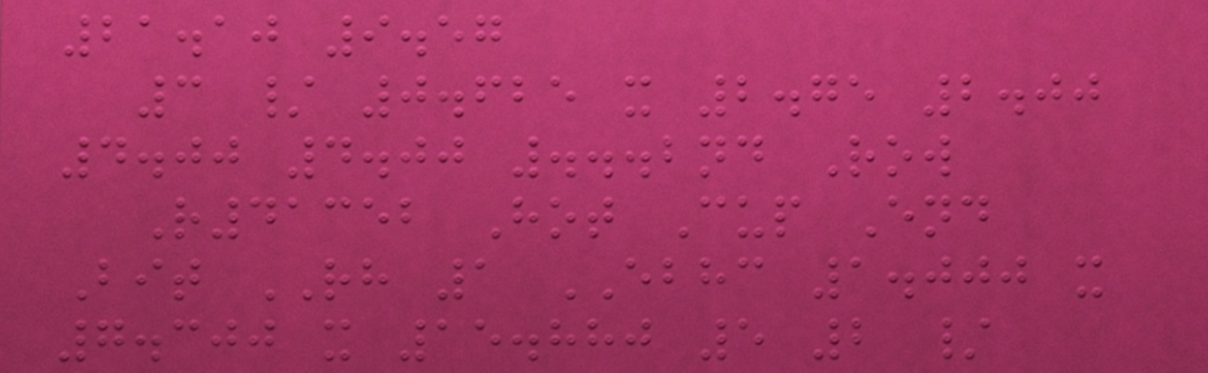21.10 9.57
3 / 0.625 x 2.75 2.00
4.00 4.00 ...2nd Row
R41352 Hot Cup End
Bit RH 1 EBHC 1.000 x
7.300 x 15.880 5 2 /
